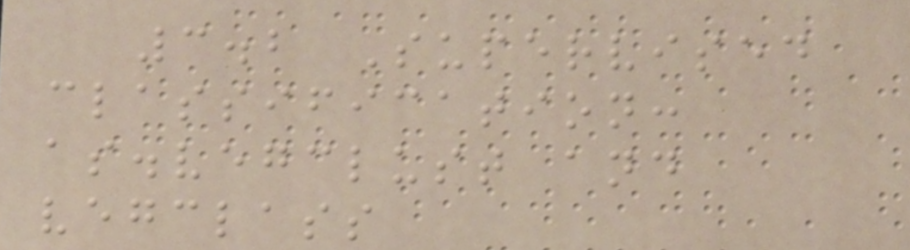3.2 Supervised
classification:
as.vegclust and
vegclass
